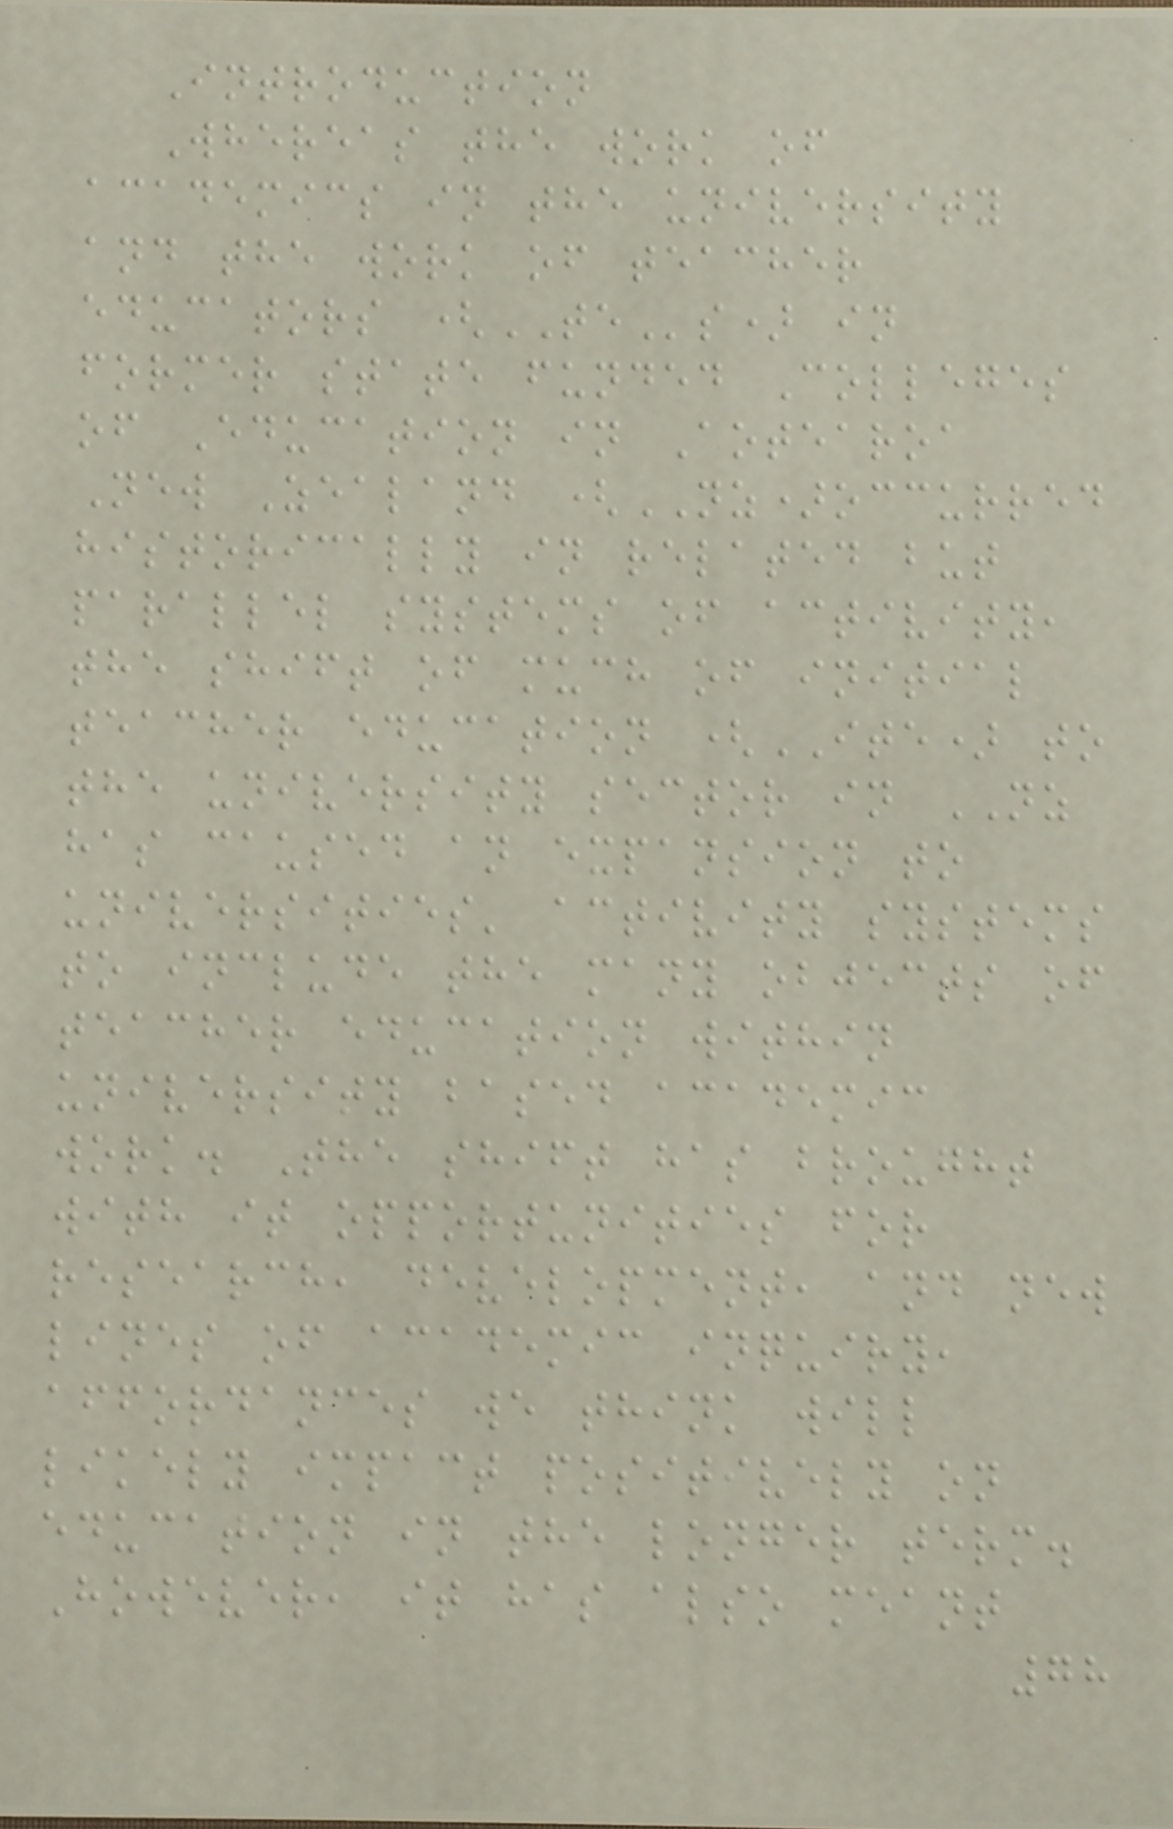Introduction
Whereas the work of
academics in the university
and the work of teacher
educators (TEs) in
former state funded Colleges
of Education in Aotearoa
New Zealand (NZ)occurred
historically in related but
parallel systems of activity,
the shift of much of initial
teacher education (ITE) to
the university sector in NZ
has caused an expansion to
universities' activity systems
to include the many objects of
teacher education within
university based academic
work. The shift has brought
with it opportunities for
research, development, and new
lines of academic inquiry,
affordances we think will
likely impact positively on
education in the longer term.
However, it has also meant
78
